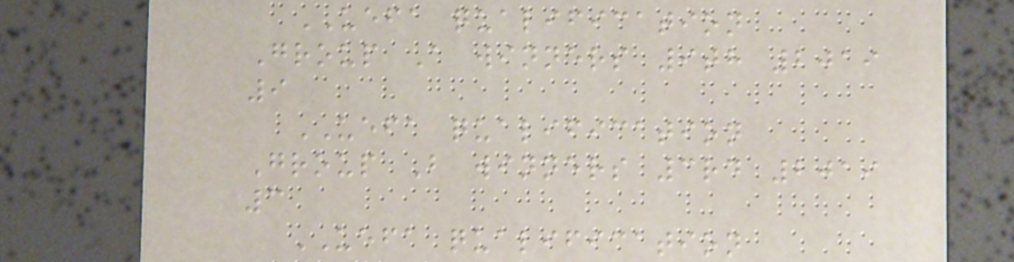UEFA qualification
Group A winners 9th 2019
9
UEFA qualification
Group B winners 3rd 2019
3
UEFA qualification
